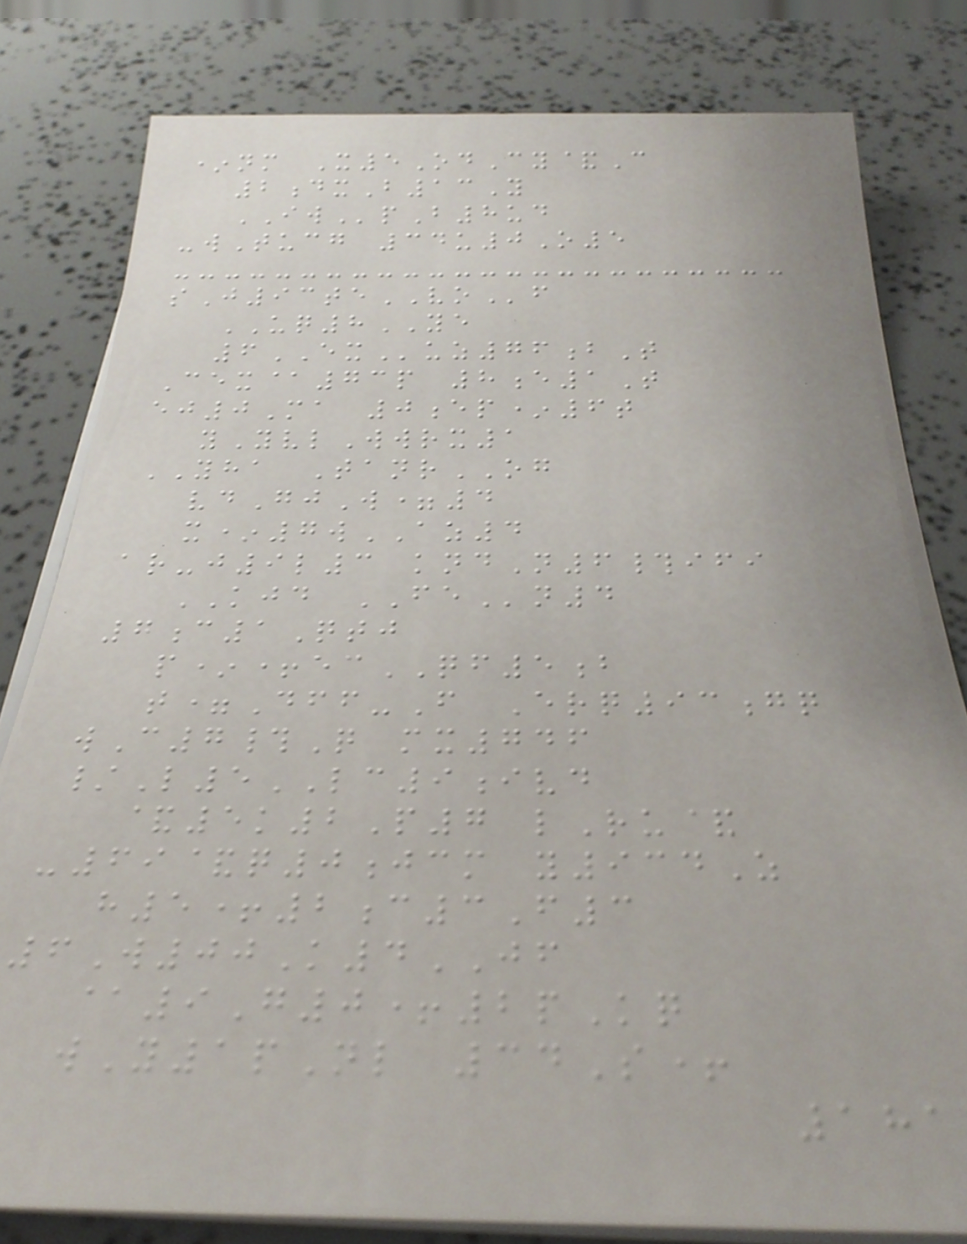*nm X5OdCy&C
2dxB13Y
IWpB8ud
-wTucg 34u0O5
sJ93teVOf
UQ8YE
6EXuz76bT
Cex@73p 8e1T
ej0Ma 0ep*6t
yYvlWwrx1
YHA TanrOG
vdGjW=4
x*7wAZ4
ar-j9l3 kndN6#ifi
KJD FEn4
7c1Qtj
p*+ecQF5b
t=Dff-F Erq93gq
wC7#Q mx746
/L5LC9ivd
&5k2P7 lRu&
-69&q0jcm y934Z
h5+2c3F3
6W00K4JF
@9G0+2pKq
wY1pNl 34S+
181
